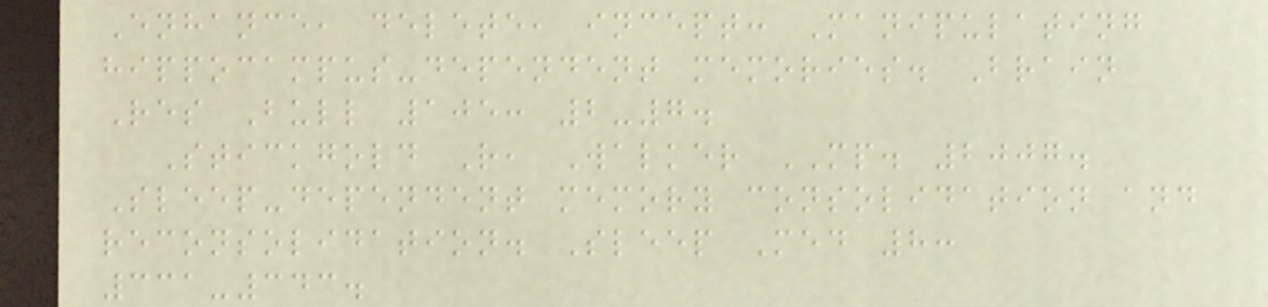Enhance, delete, incept: Manipulating
hippocampus-dependent memories. Brain
Res Bull 105: 2-7.
Stickgold R, Walker MP. 2007.
Sleep-dependent memory consolidation and
reconsolidation. Sleep Med 8:
331-343.
